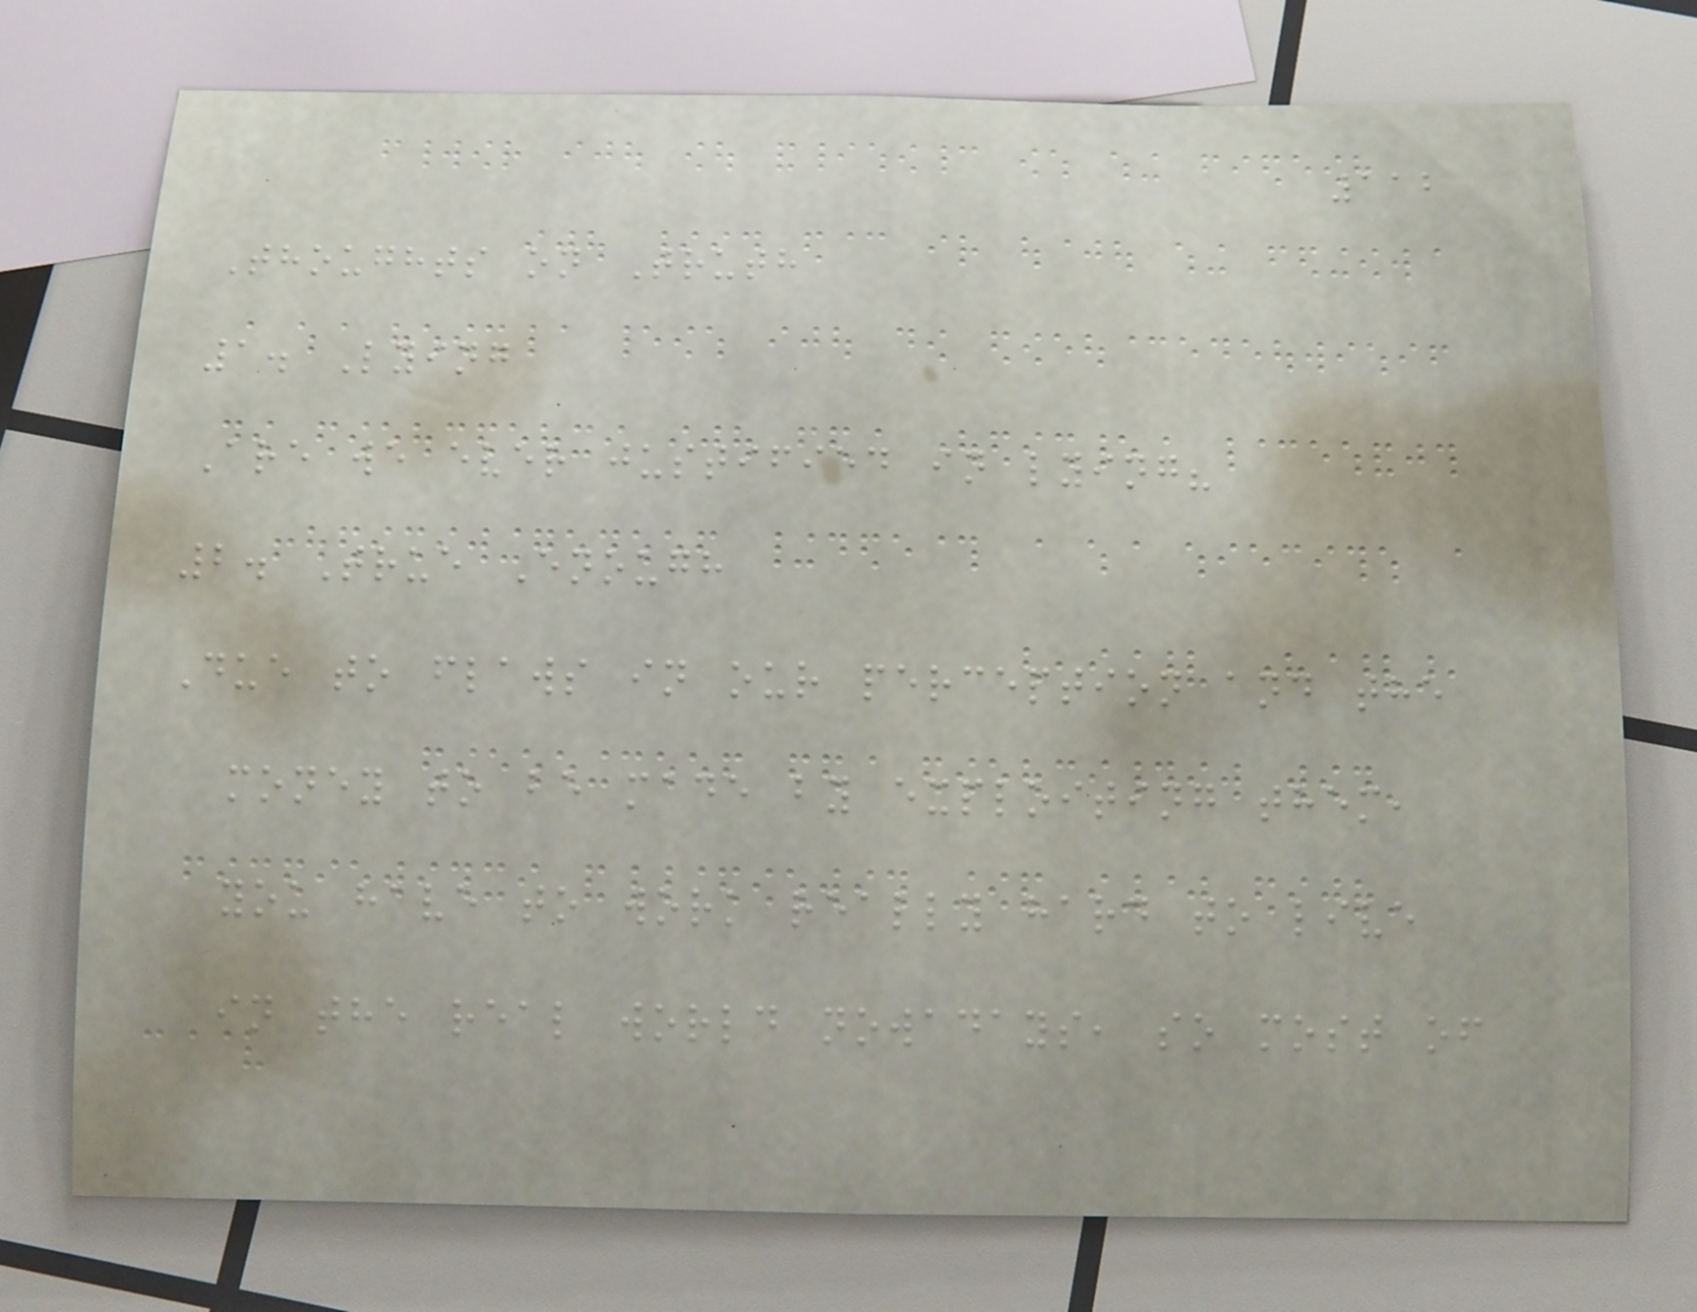112
Thoughts on Truth
1. Lying
Are we ever justified in lying?
2. True Enough
Due to flaws in our perception and the
money to be made by exploiting them,
you have to work really hard to live
in the real world nowadays, so most of
